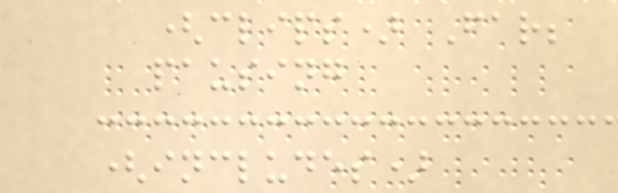(clips) Far;
pausing
(includes)
